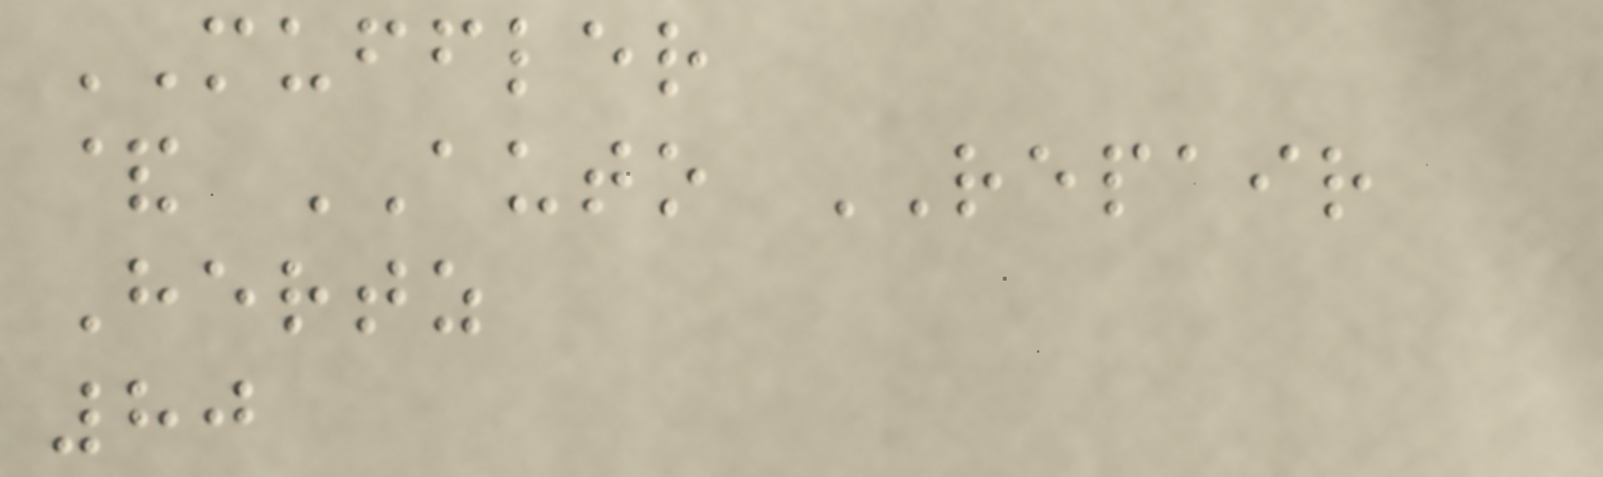MUFFLER
& AUTO REPAIR
Hertz
80
